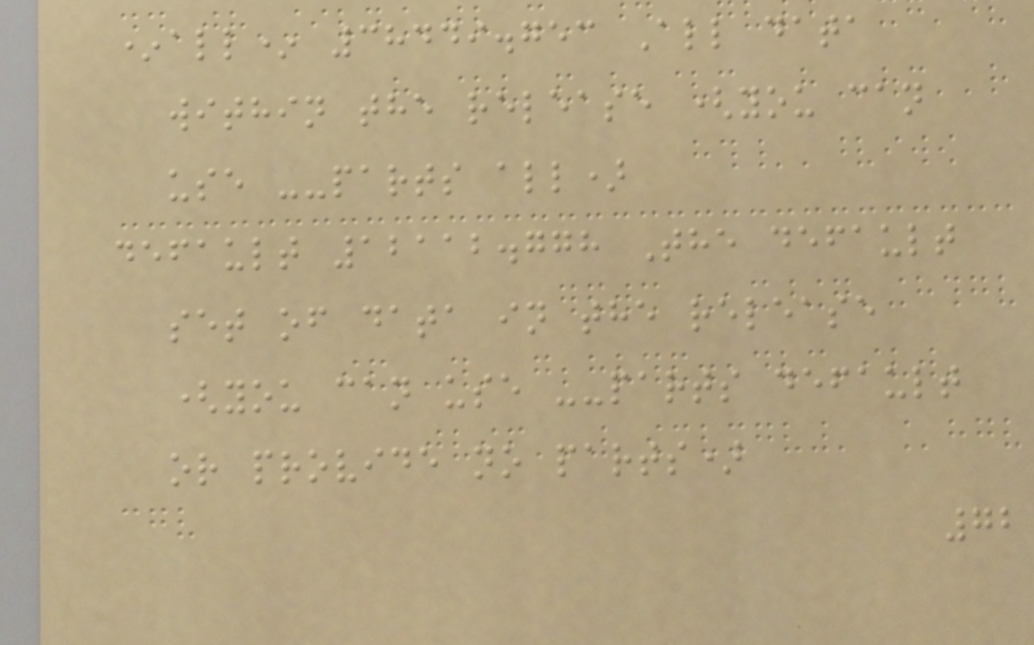*all* 38449.753 All data
within the release (you can
use --parts all)
default 12112.778 The default
set of data in the release
(you can use --parts default
or provide no parts)
72
